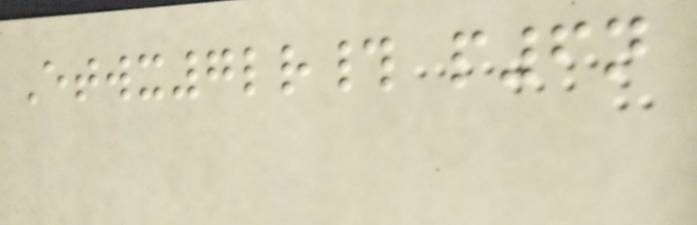Etwx7lr# p6n
